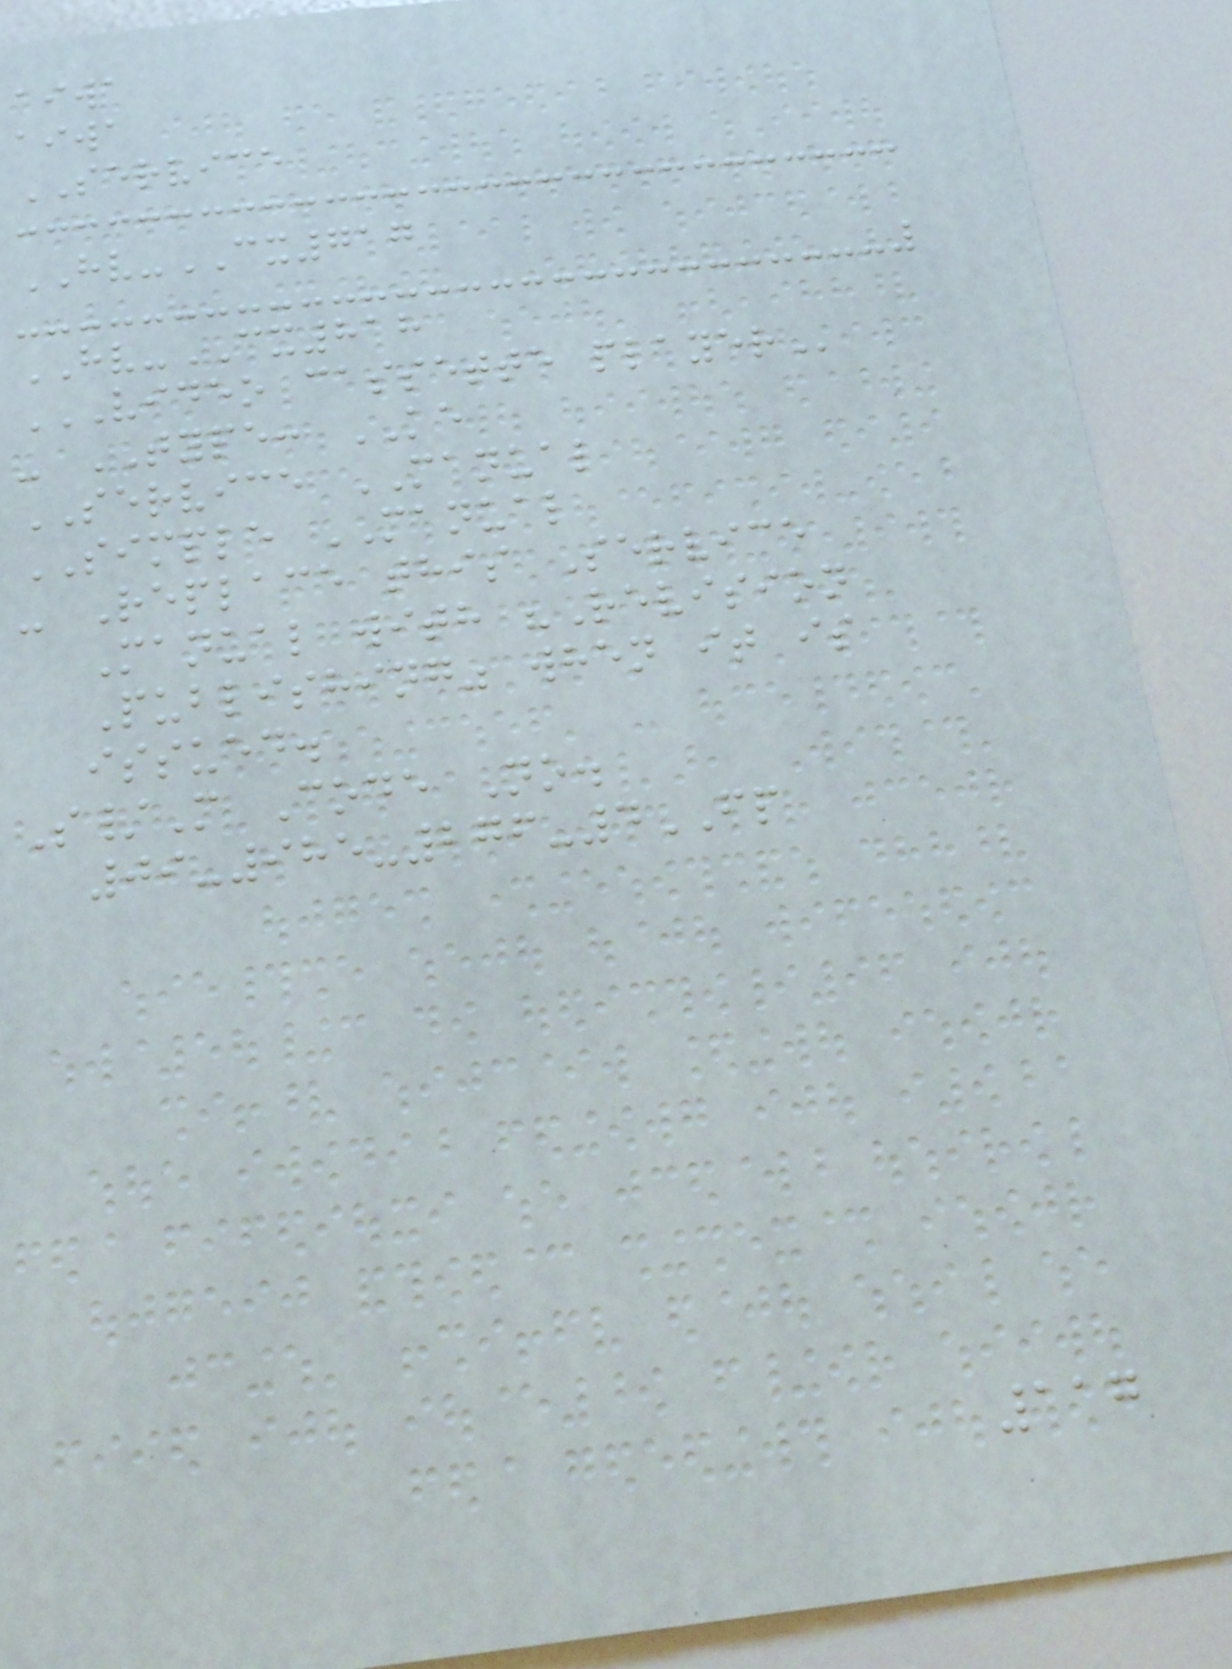aiwa
aiwa
SERVICE
HV-CX717
HV-CX818
VIDEO CASSETTE PLAYER
- TYPE: KE
SERVICE MANUAL
SIMPLE MANUAL
- Replace this Service
Manual with "Revision
Publishing" when it is
issued.
S/M Code No.
09-985-276-4FP
117
